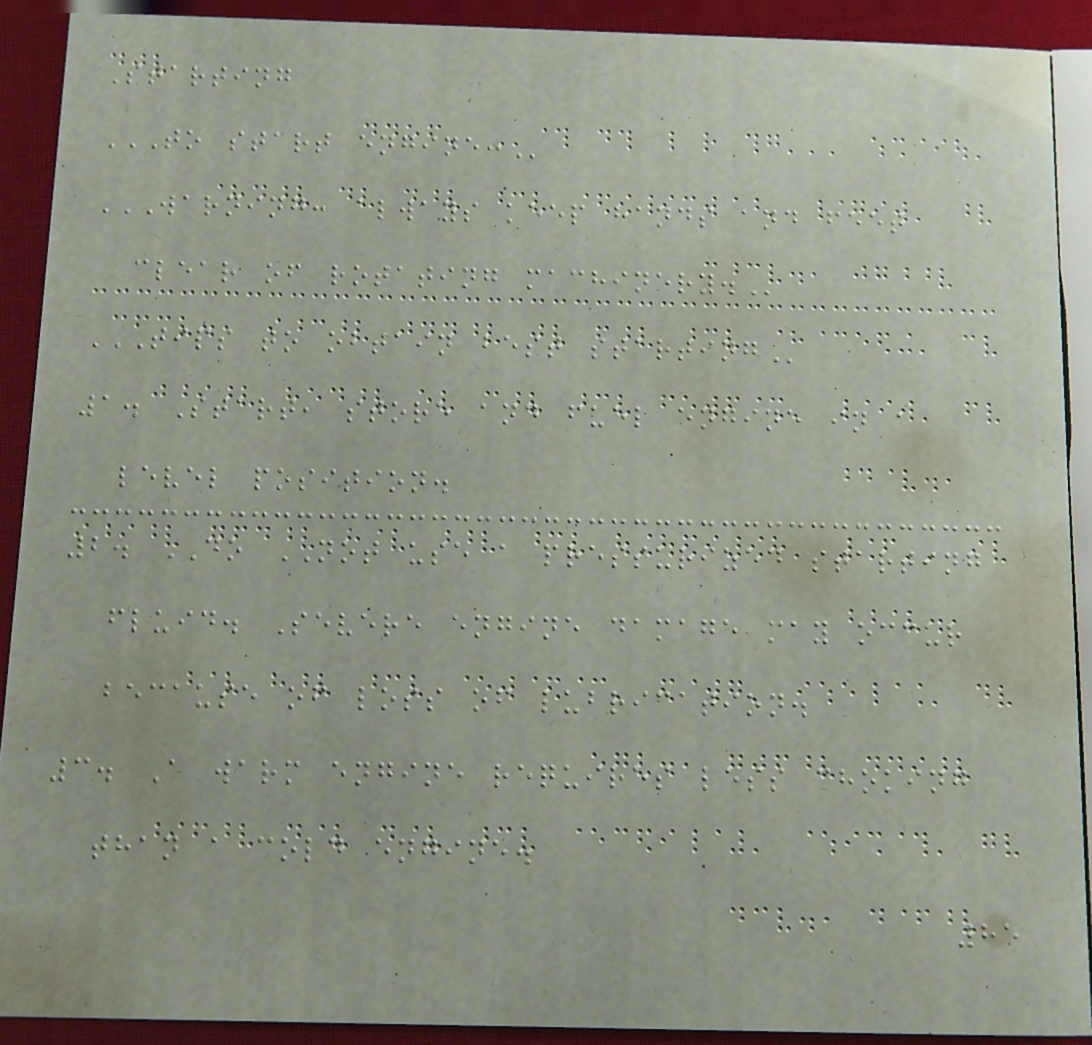Starting
TO START ENGINE:
WARNING: ALWAYS KEEP HANDS AND FEET
CLEAR OF ROTATING MACHINERY.
TIPS TO OBTAIN BEST STARTING
1. Start, store and fuel engine in a
level position.
2. DO NOT use a pressurized starting
fluid. Severe engine damage may occur
because of loss of lubrication.
3. A warm engine requires less choking
than a cold engine.
85
